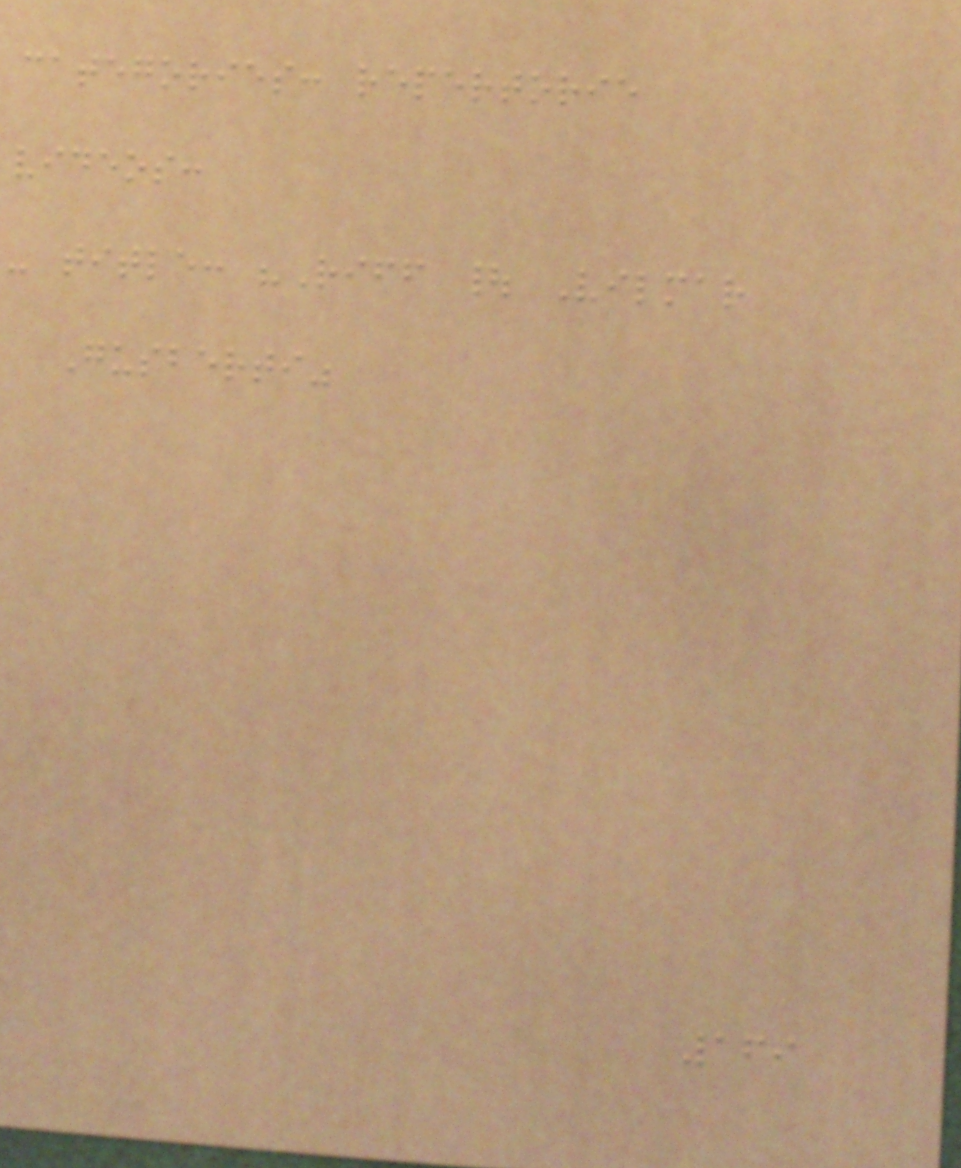categories: repertorie
videos:
- title: "Riff | Vilmar
Gusberti"
169
